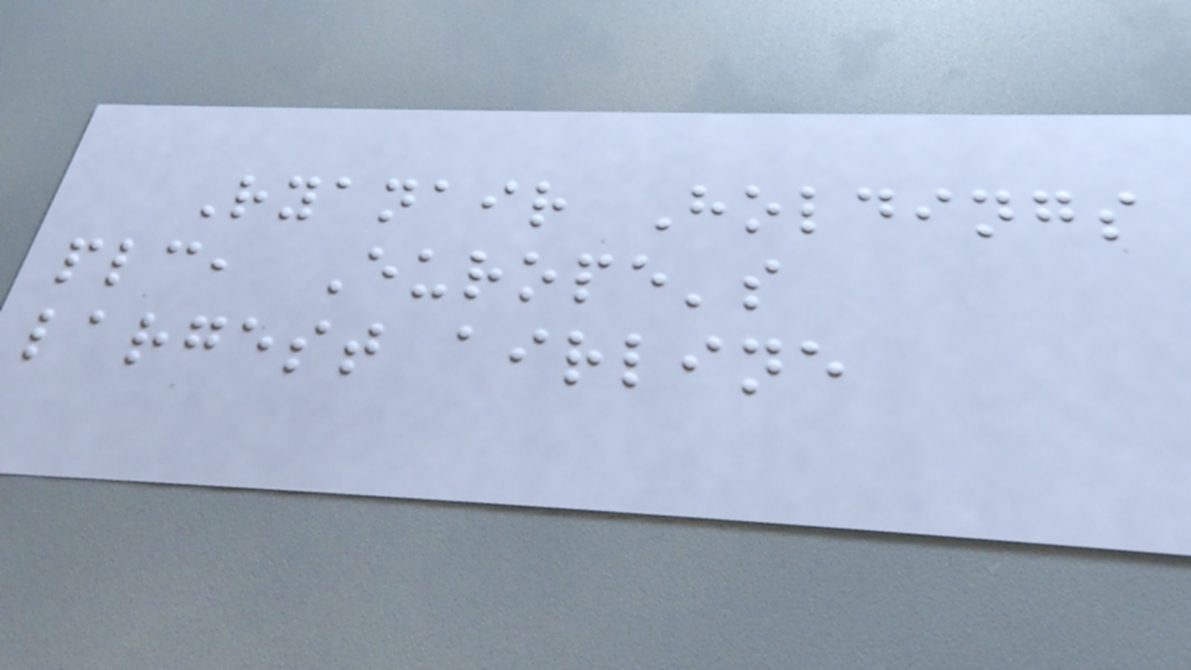Ryanair Holdings
plc, Europe's
largest airline
